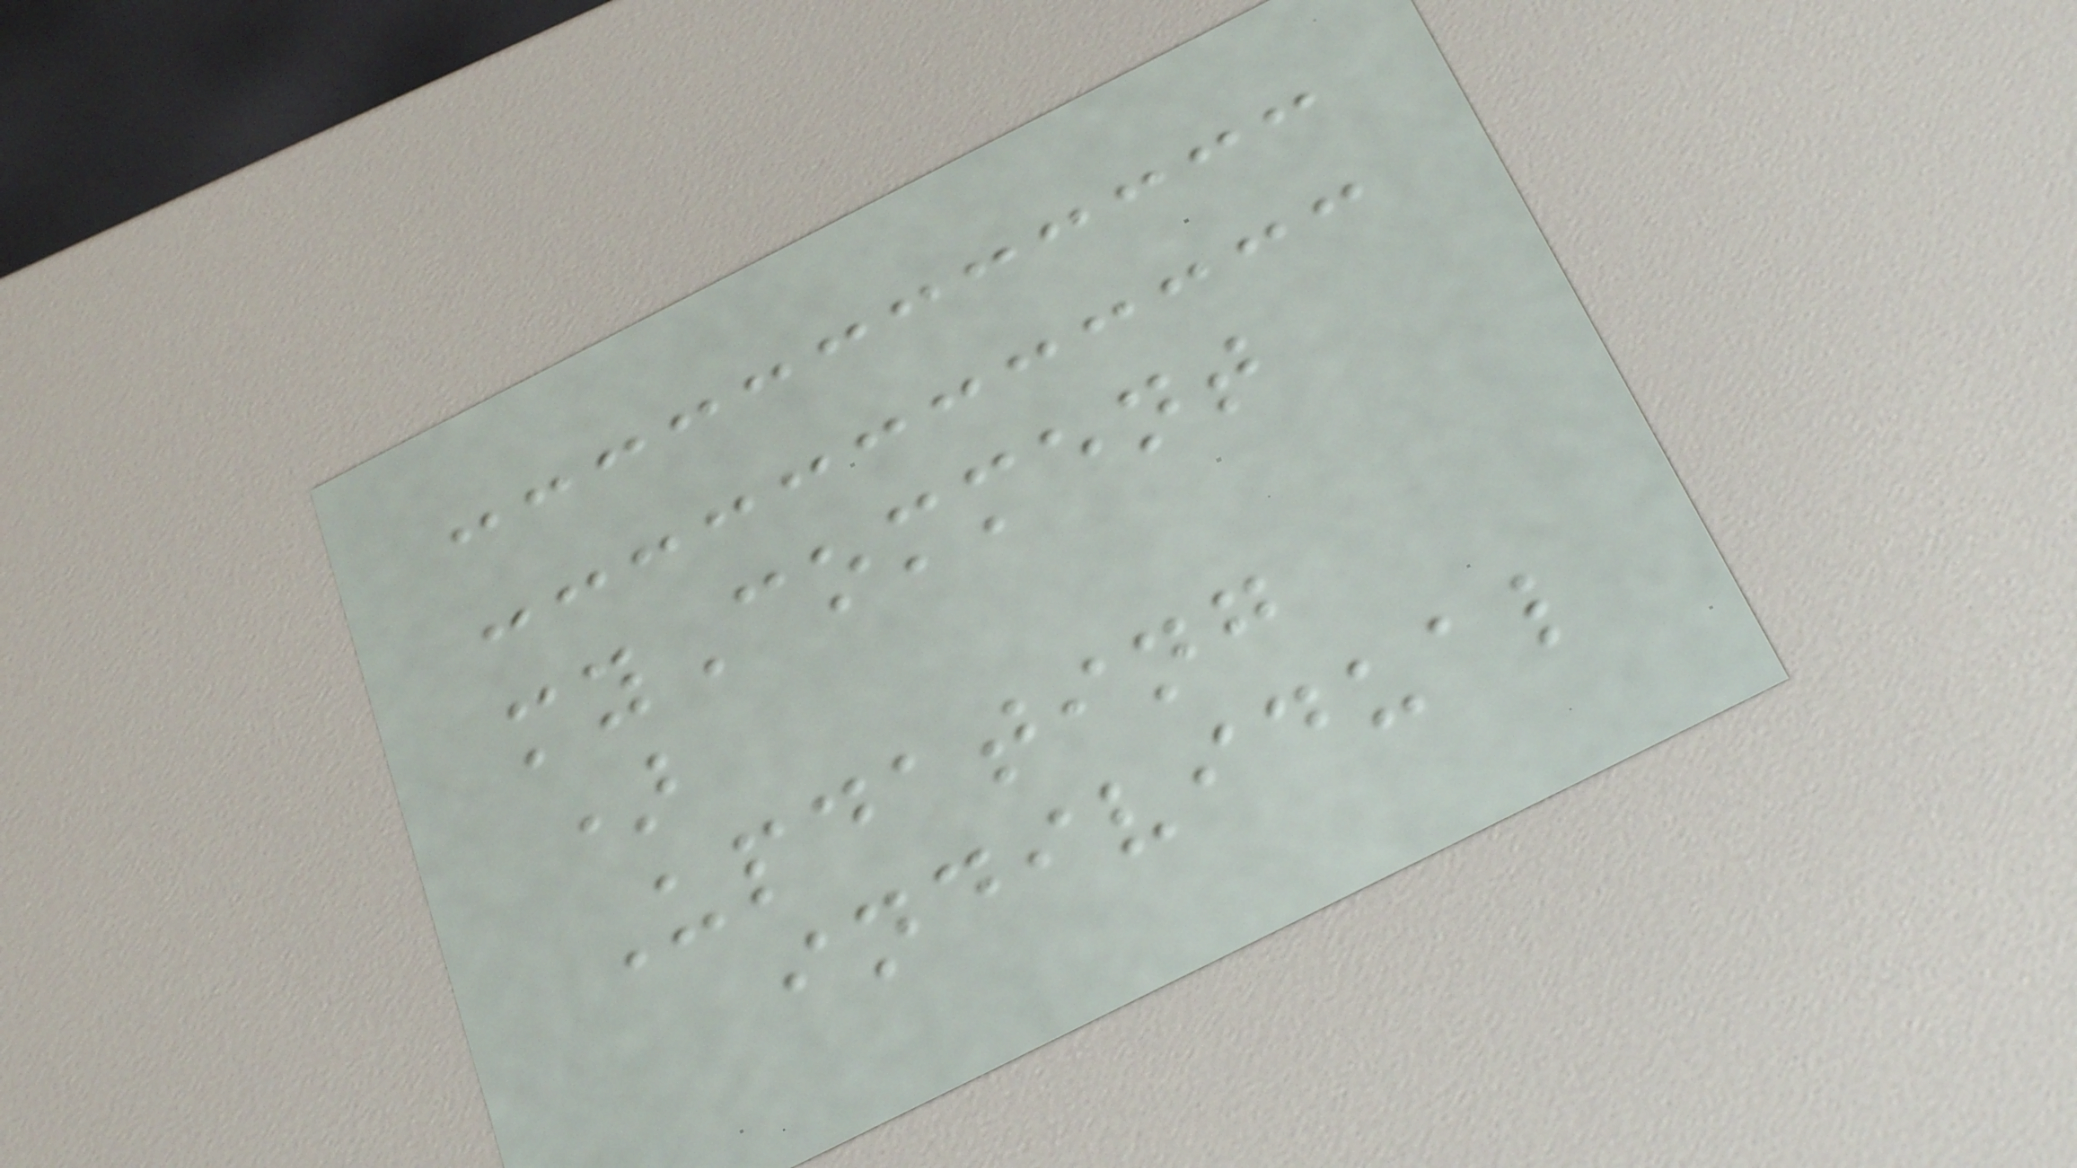myComment
)
Updating
individual
